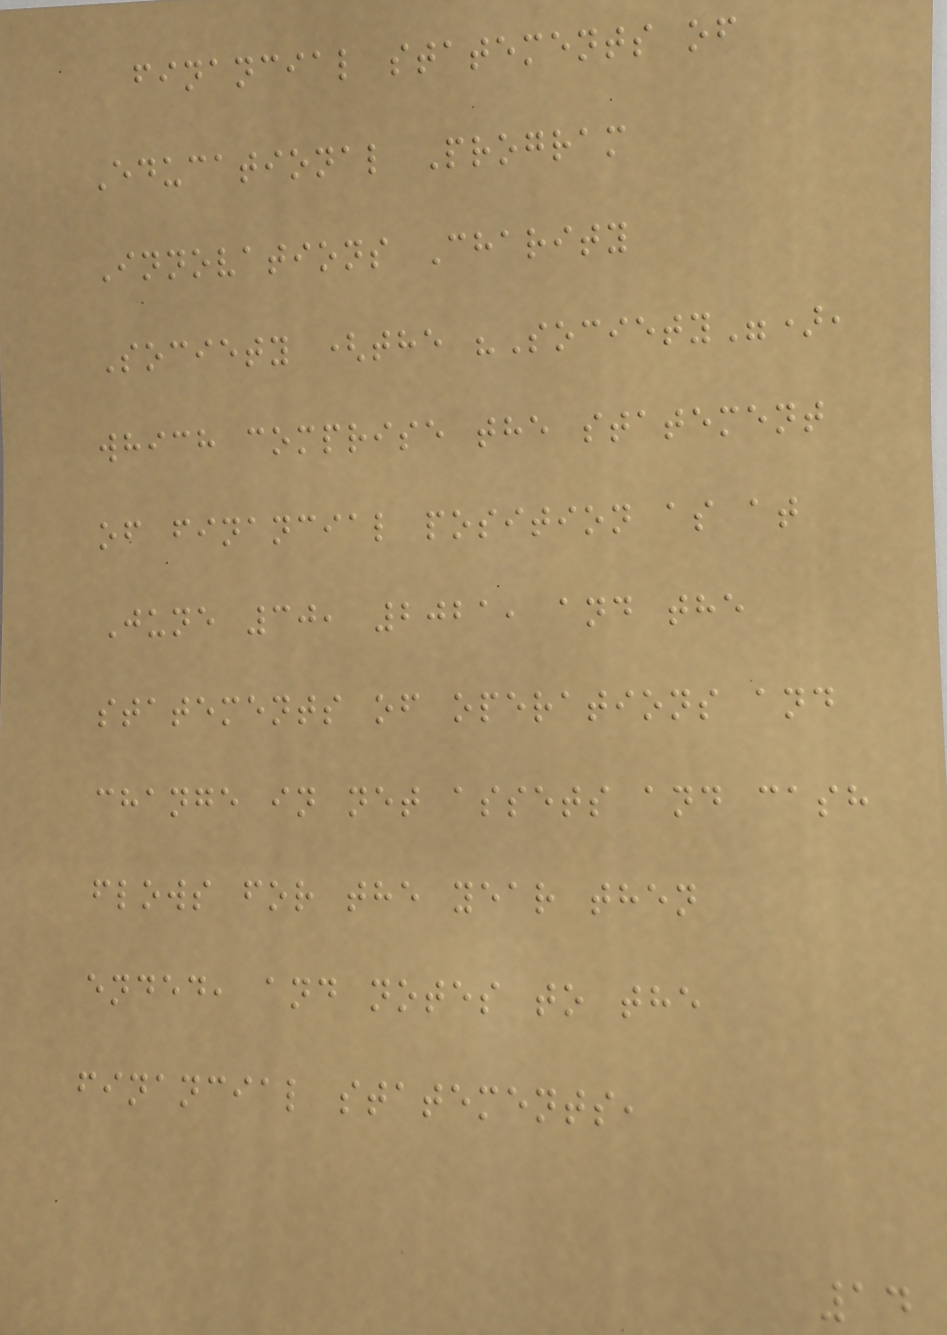financial statements of
Educational Program
Innovations Charity
Society (the "Society"),
which comprise the statement
of financial position as at
June 30, 2021, and the
statements of operations and
change in net assets and cash
flows for the year then
ended, and notes to the
financial statements,
14
